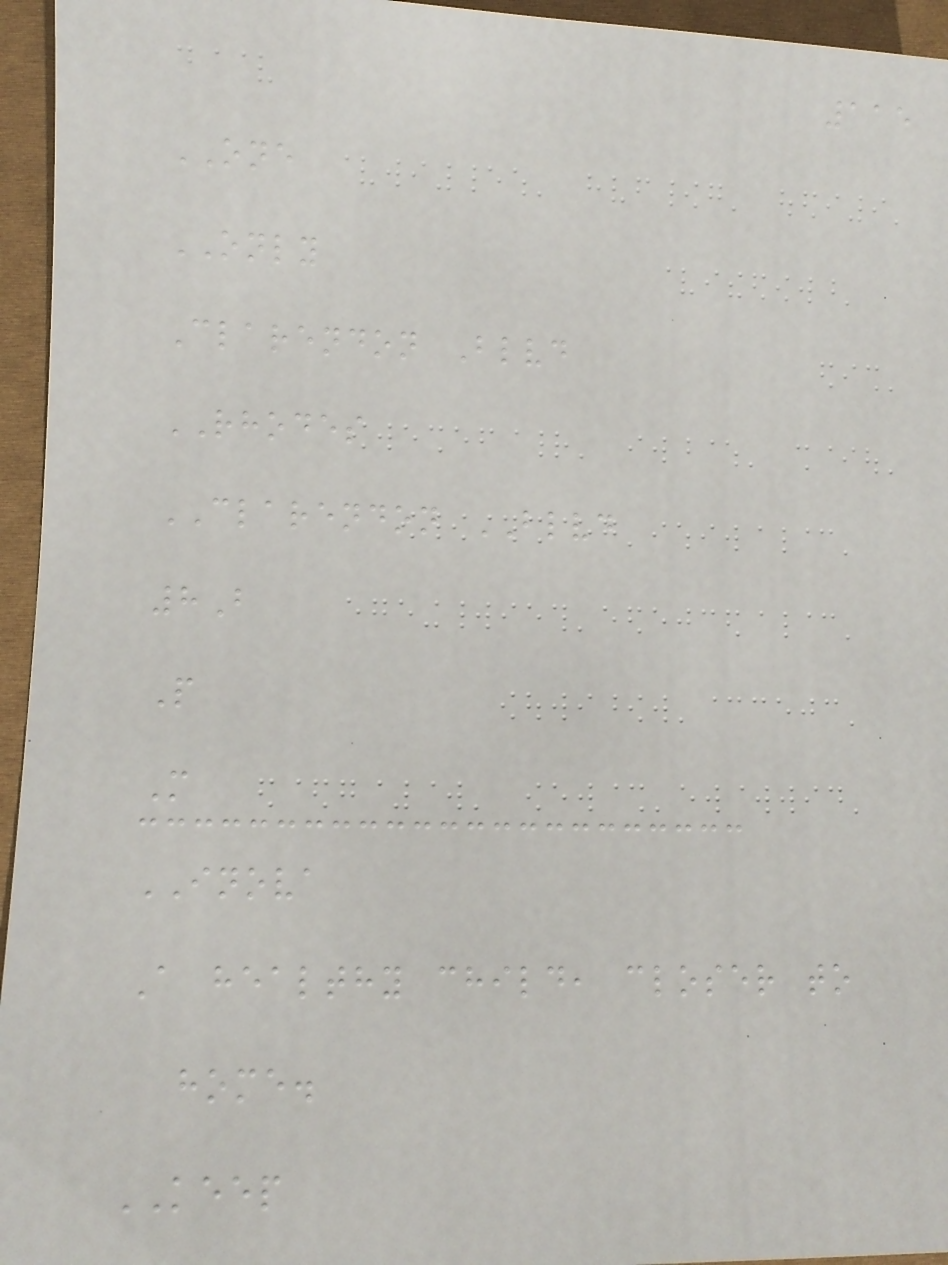115
ONE
ONLY
Clarendon Blvd
RHODES
CLARENDON BLVD
8B
P
M
INOVA
A healthy child, closer to
home.
KEEP
